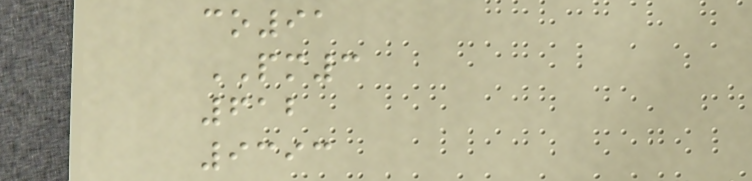co91
PM3
612
9393
